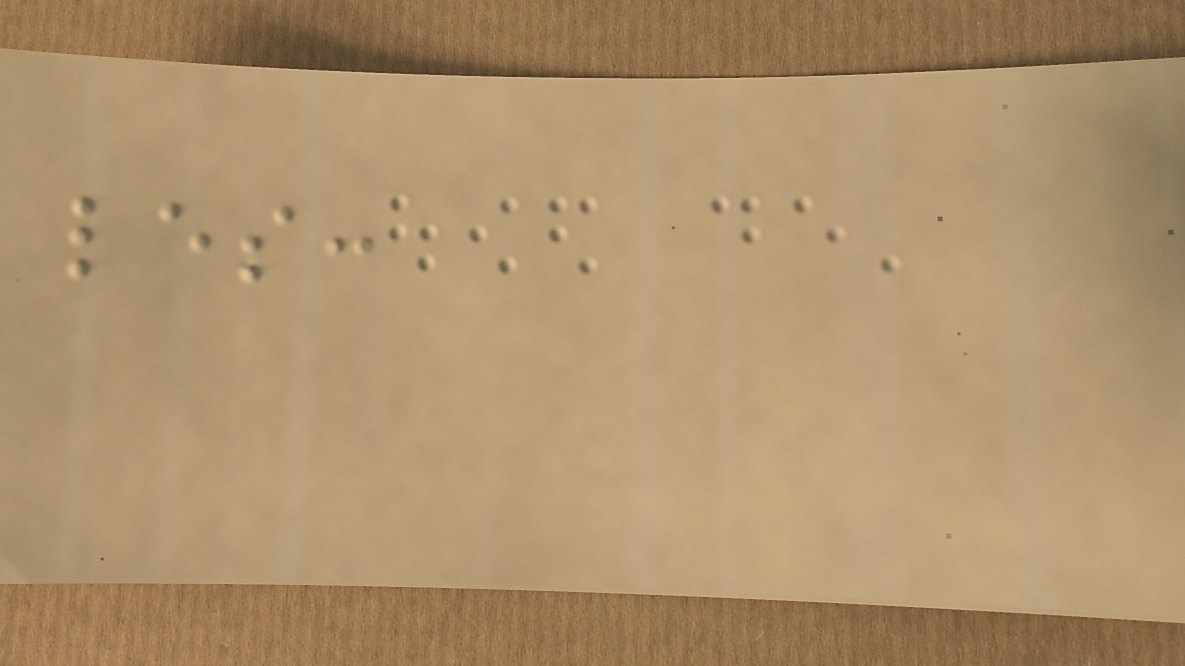les:
